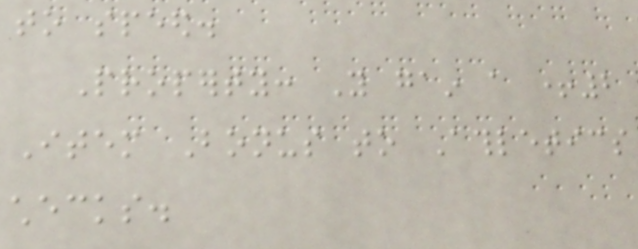to speed.
Property: You gain a +2
Item Bonus to Athletics
checks.
